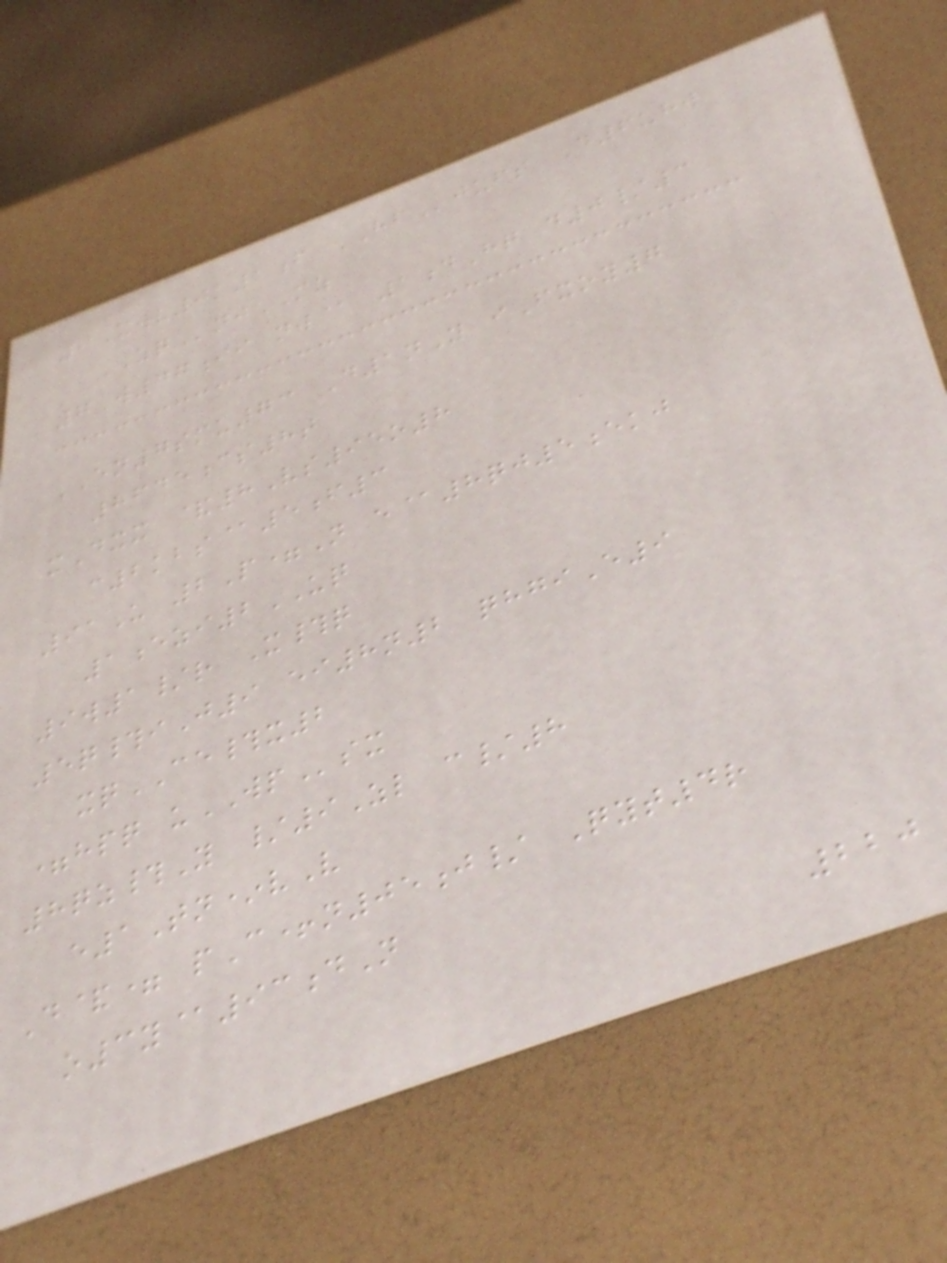9Xwv0k1f HFjufs D6uhw
ZQnjMZ
7W47ii nw@ 1dHq d0/3
EN7smu73 D1nY iFxoy7
8645cs8t
xDxx &8Vs95o8
c2kbs@5f3
91U 2P=N e@8qj5ekj
1ezi2UQ
9w1/r X#q
5q#iJ9 ei8n2 qhgiE9
xqCE#x2
=hpq uWPsx
8qz#Y /9Zl c/8
e1Tn*vV
D&= pC+n05j/ Qyt4r
o3y@93dN
220
